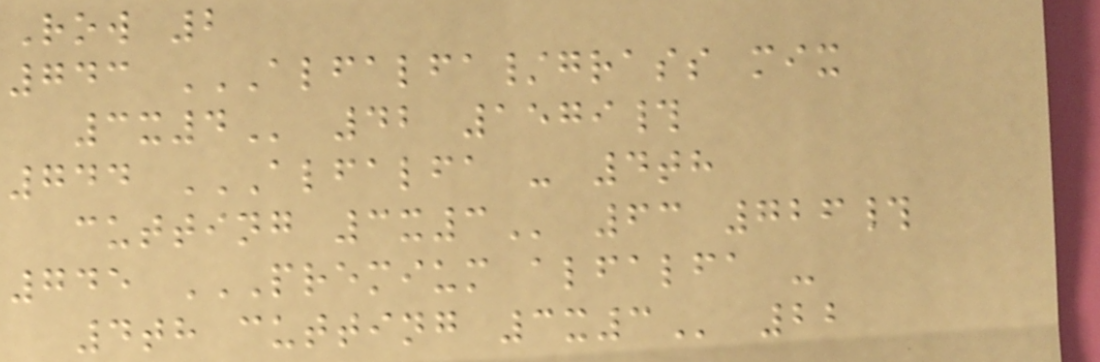Row 2
743 ALFALFA/GRASS MIX
3X4 42 1579#
744 ALFALFA - 4TH
CUTTING 3X3 63 726#
745 PREMIUM ALFALFA -
4TH CUTTING 3X3 22
